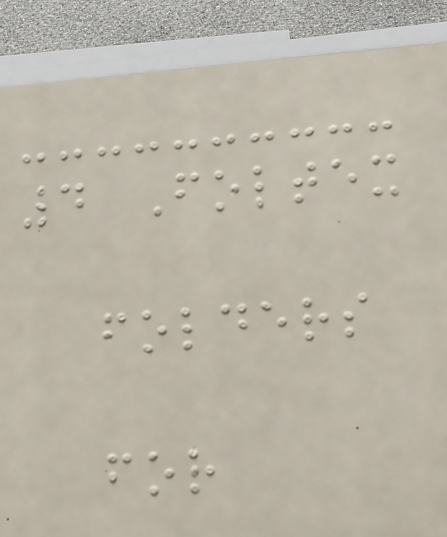4 Foltex
folders
for
